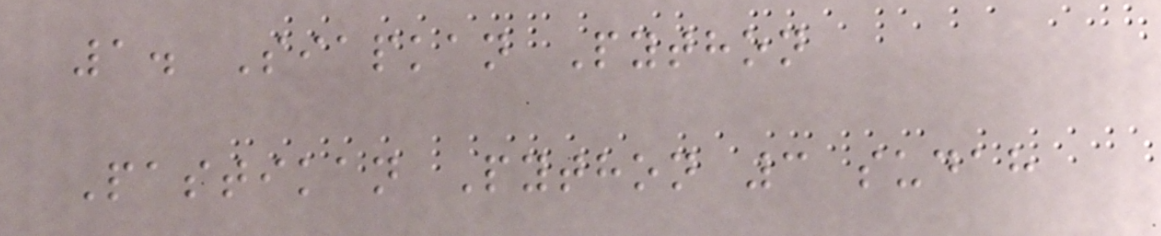1. Siapkan Python
Pastikan Python 3 sudah
